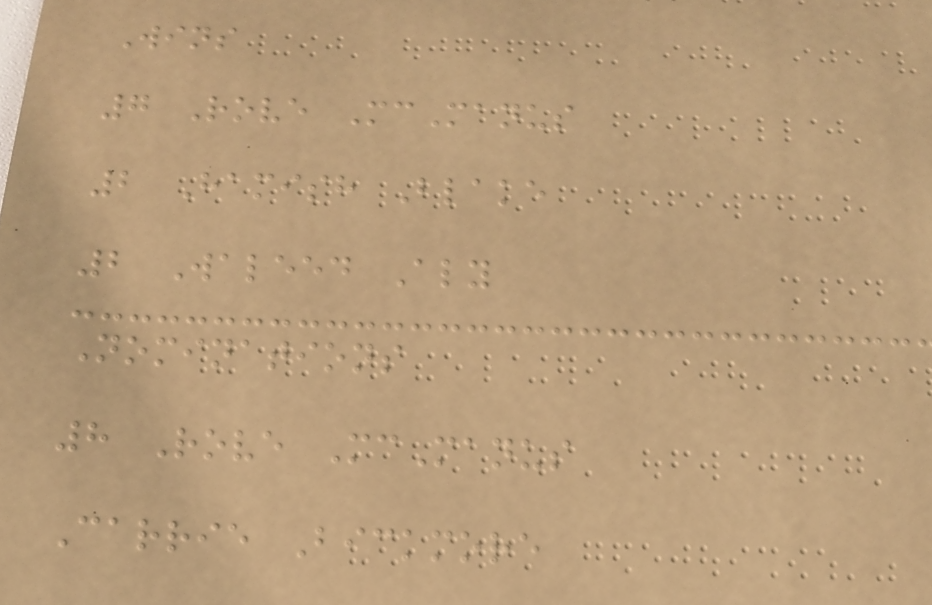Wins
7 Rove McManus
2 Hamish Blake
2 Waleed Aly
Nominations
8 Rove McManus
Carrie Bickmore
